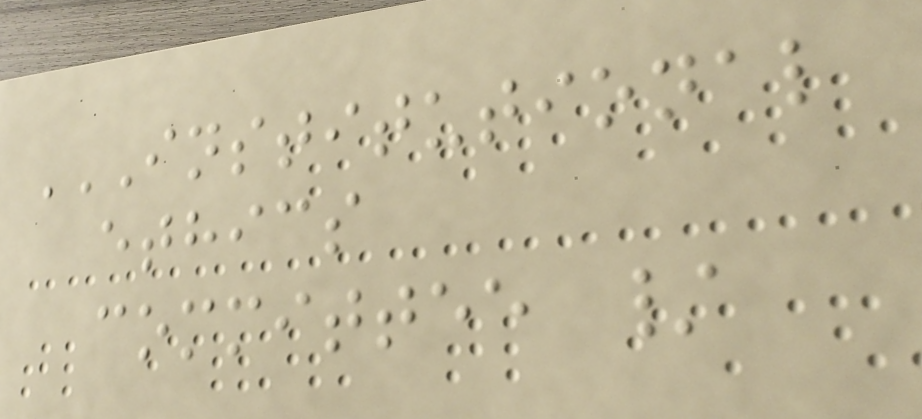INSTITUTIONAL
ETHICS
COMMITTEE /
